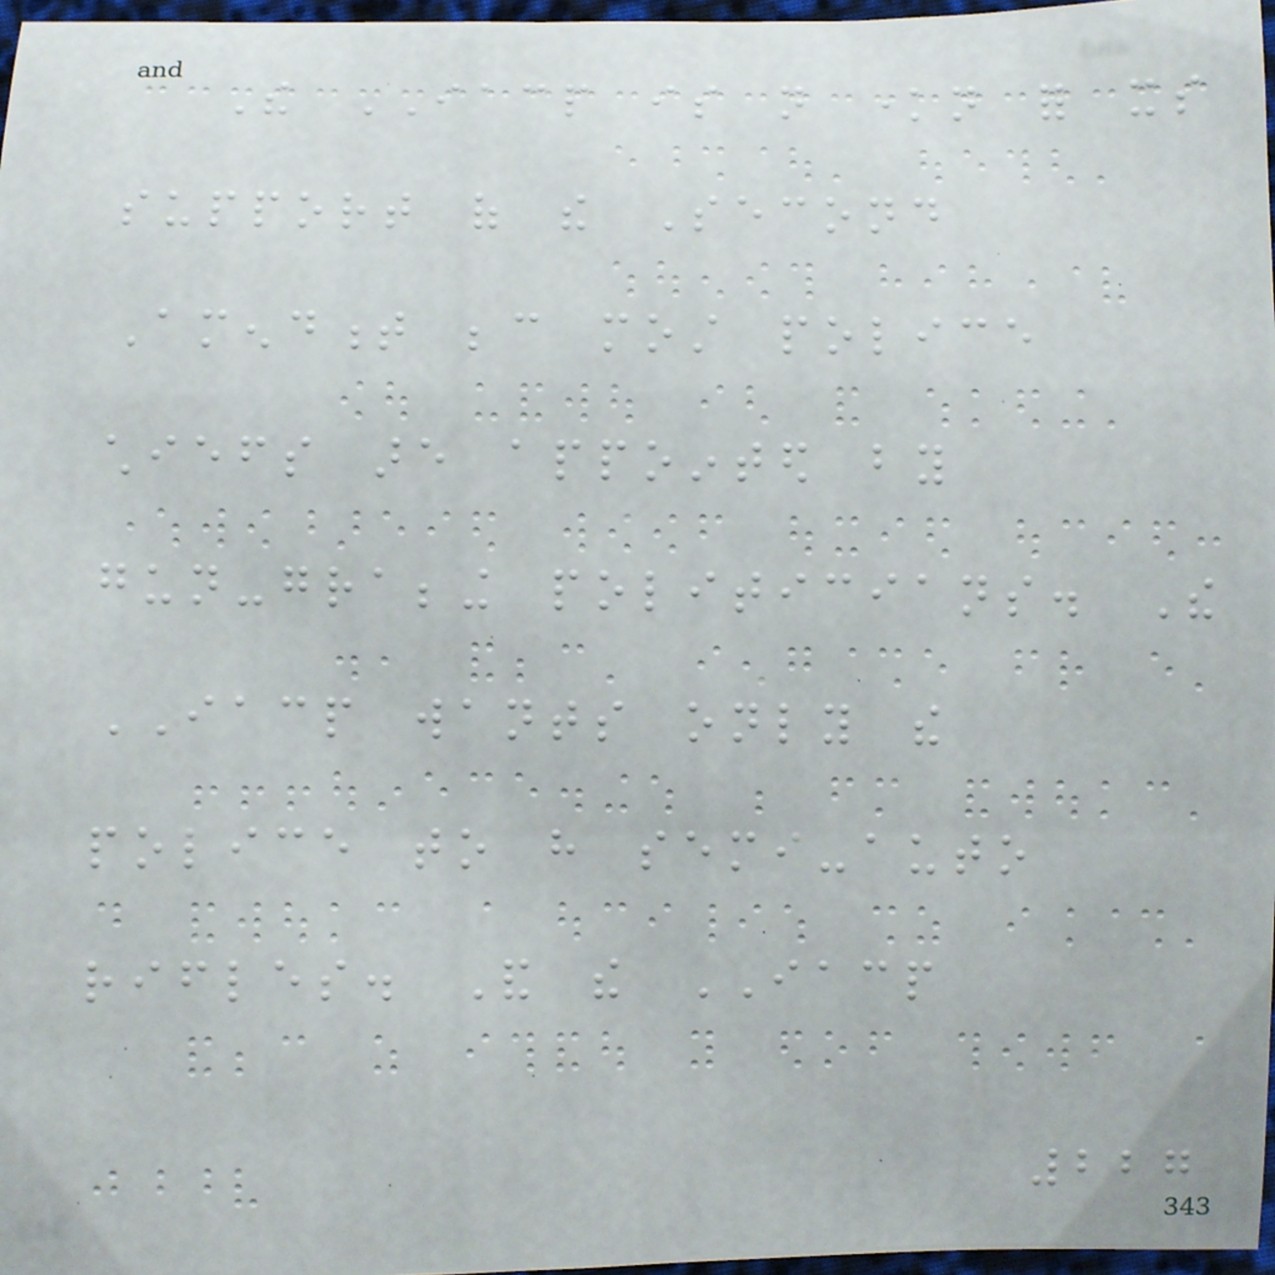The IACP is not known for its
support of the Second
Amendment because most police
chiefs are appointed by
gun-grabbing politicians. The
IACP wants only the
police to have semi-auto
rifles. And the IACP
227
